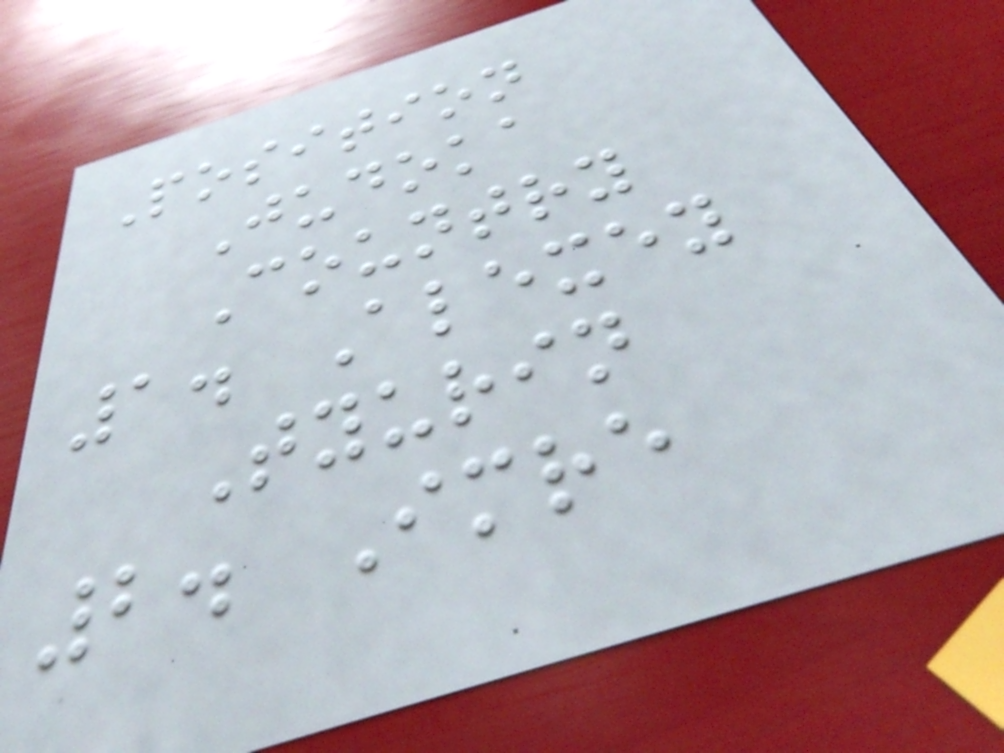Position
Judoka
Country
1. Alexey
Tyurin
2. Imre
